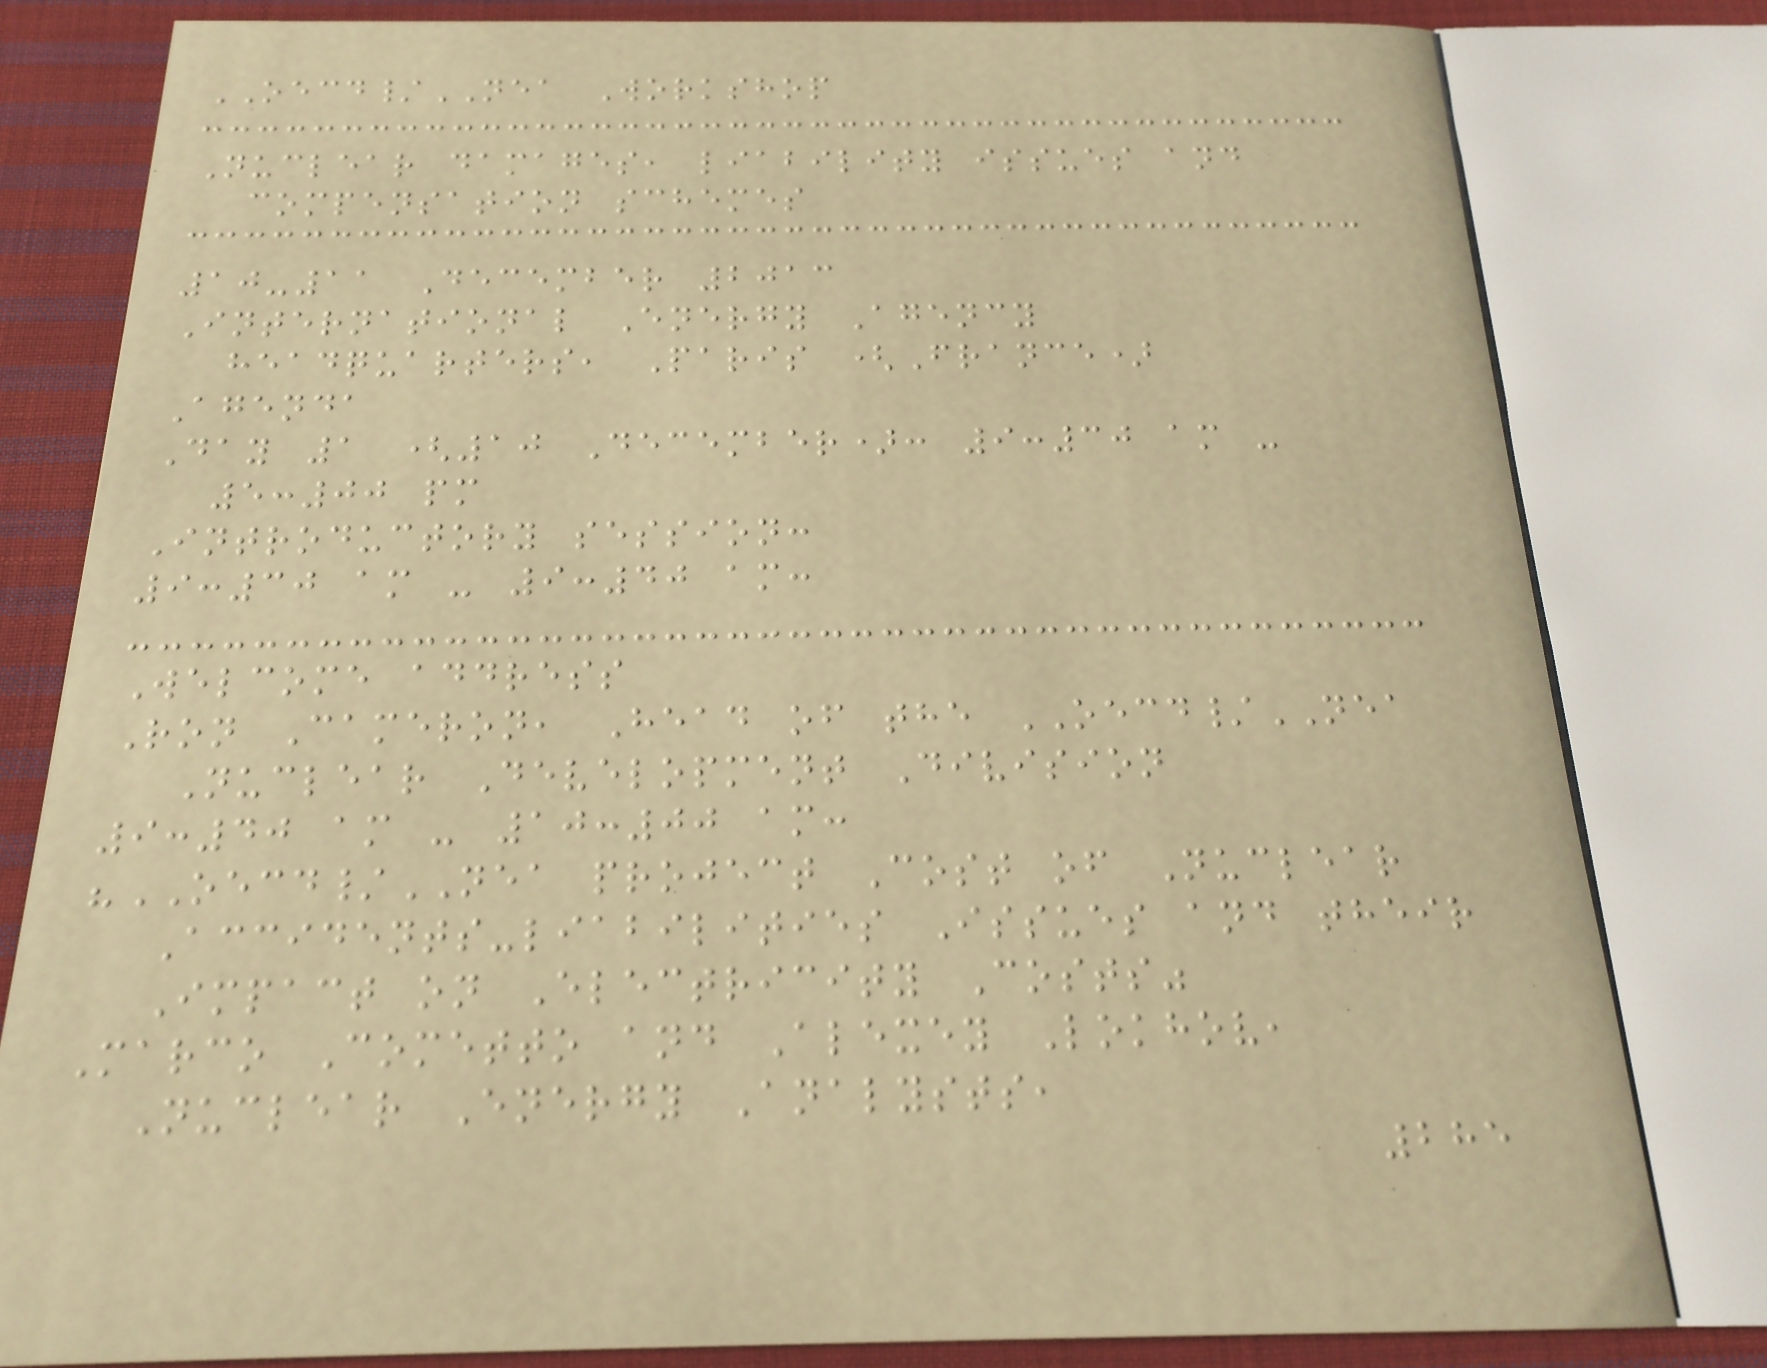OECD/NEA Workshop
Nuclear damages, liability issues and
compensation schemes
10-11 December 2013
International Energy Agency
headquarters, Paris (France)
Agenda
Day 1 (10 December): 9:30 am -
5:00 pm
Introductory session:
9:30 am - 9:40 am:
Welcome address
Ron Cameron, Head of the OECD/NEA
Nuclear Development Division
9:40 am - 10:00 am:
"OECD/NEA project Cost of Nuclear
Accidents-liabilities Issues and their
Impact on Electricity Costs"
Marco Cometto and Alexey Lokhov,
Nuclear Energy Analysts,
285
